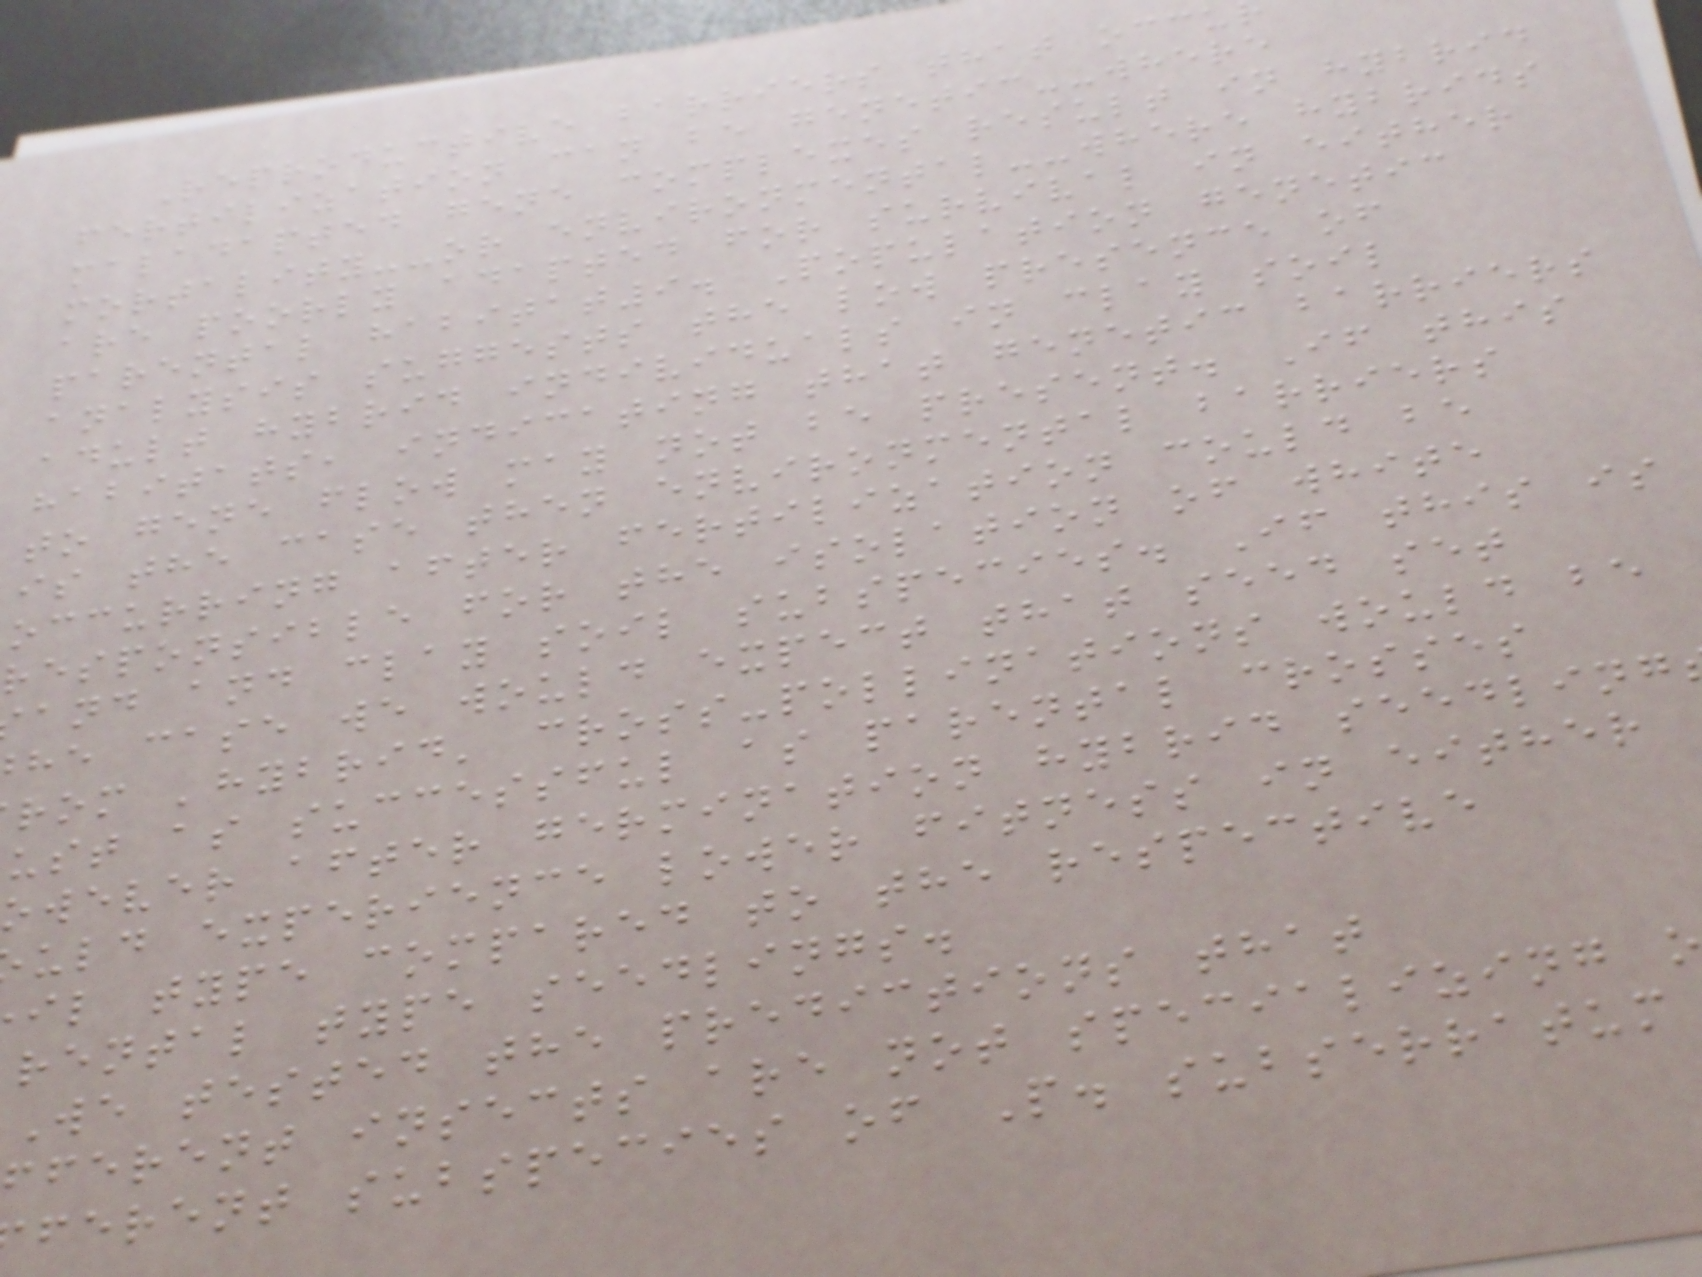Reproductive barriers that occu
fertilization can be genetic--where
maladapted gene complexes result in hybrid
mortality--or environmental--where hybrids
are poorly adapted for survival in either
parental habitat9. Population genetic
analysis suggests the low presence of
adult hybrid individuals in clay soil
habitats, indicating that genetic barriers
to gene flow may not be present. If this
is the case then environmental barriers
occurring after fertilization could be
responsible for the isolation of white
and and clay soil subspecies. If this is
he case we would expect that seed set
rom 'hybrid' cross-pollinations would be
ust as successful as parental crosses
owever after germination hybrid seedling
uld experience lower fitness in either
il type compared to the respective
rental type seedlings.
We tested the predictions that
fferent insects are not specializing
ferent subspecies of P. subserratum
